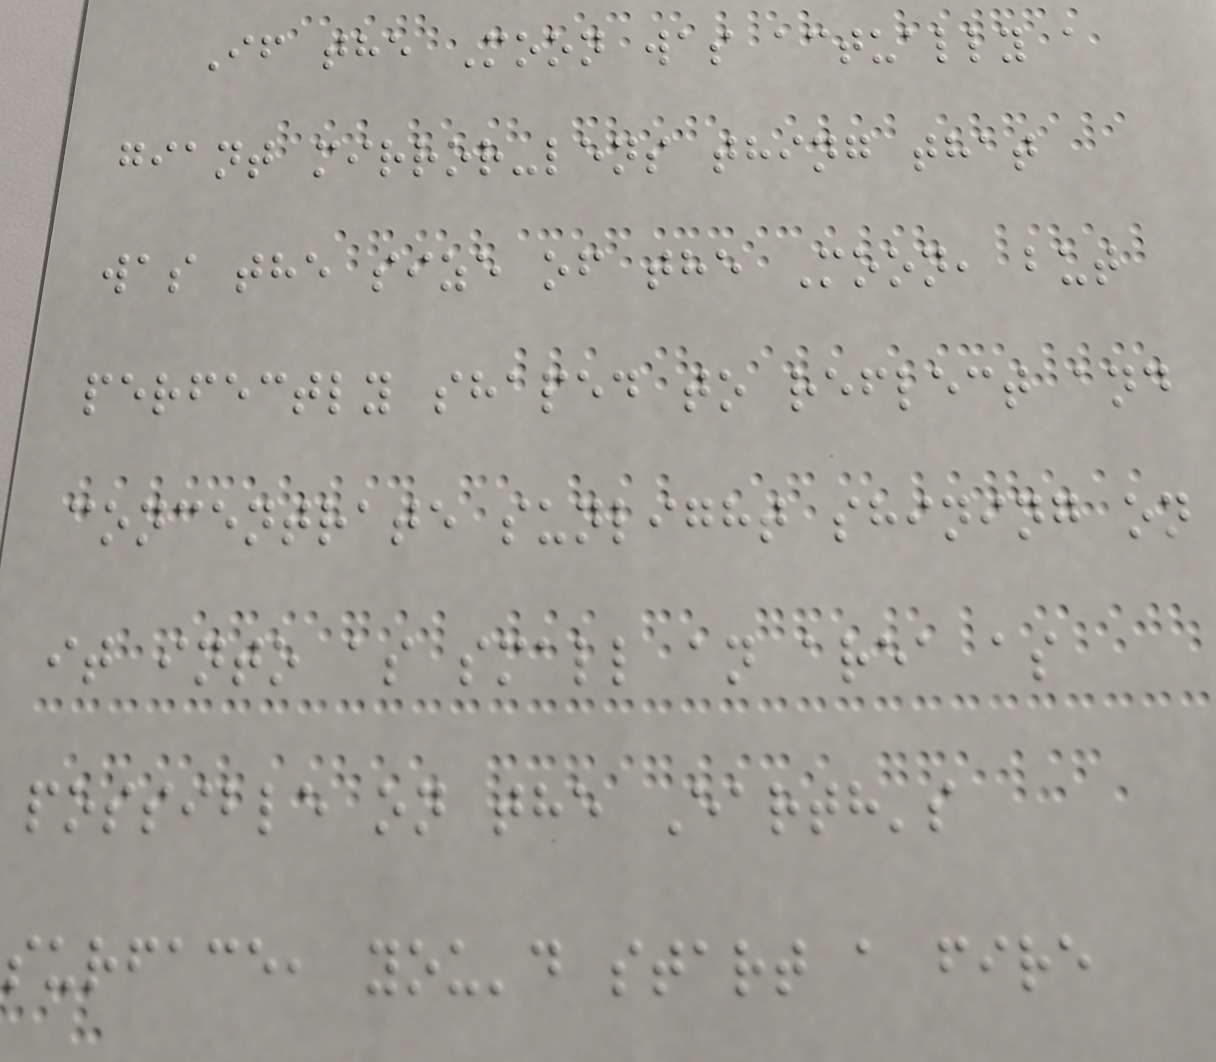If the Moon was actually a
giant mirror-lens thing that
was the size of the Moon, but
perfectly shaped to reflect and
concentrate sunlight shining on
it into as small an area as
possible on the Earth's
surface, you'd start a fire
